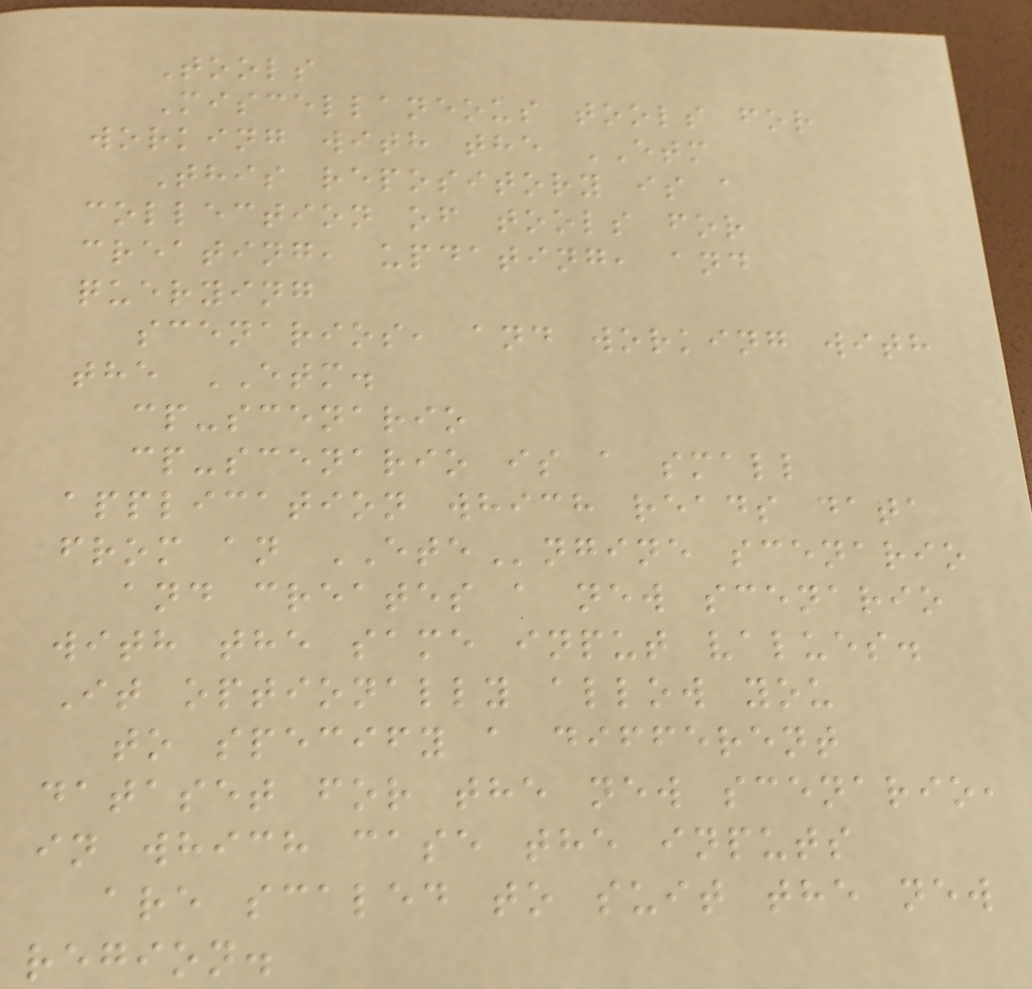Tools
Miscellaneous tools for
working with the ETM
This repository is a
collection of tools for
creating, updating, and
querying
scenarios, and working with
the ETM.
cp-scenario
cp-scenario is a small
application which reads data
from an ETEngine scenario
and creates a new scenario
with the same input values.
It optionally allow you
to specify a different
dataset for the new scenario,
in which case the inputs
are scaled to suit the new
region.
